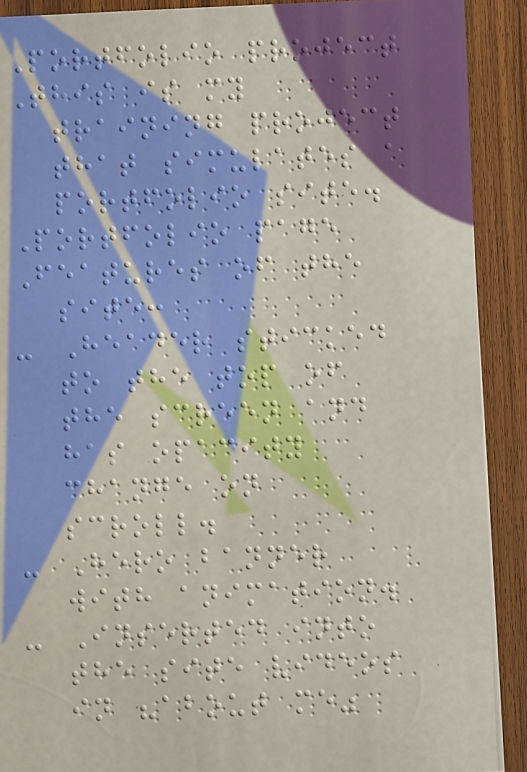Portfolio project
This is my
training project
that simulates a
portfolio site.
Portfolio page
Features of the
site:
- Header sticked
to the top of
the screen and
has opacity
change on
scroll.
- Hero banner
with animation.
- Inserted into
the site videos
in "about me"
